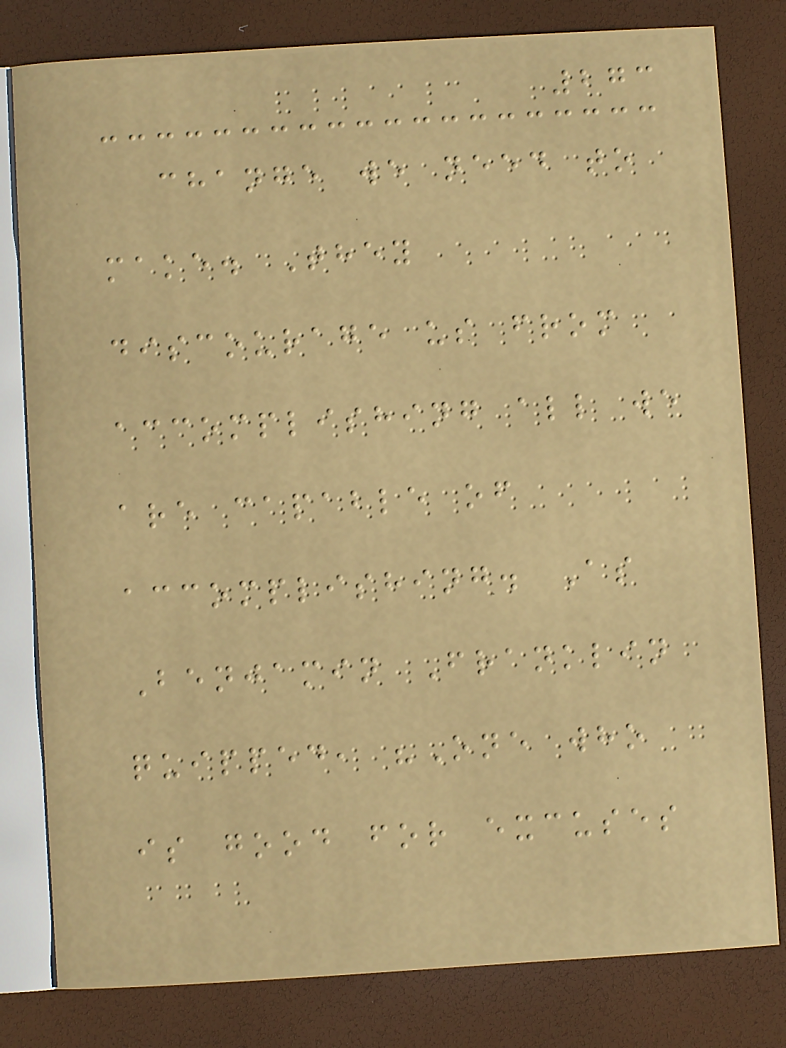273
change we need to
make. They
discourage us from
accomplishing all we
are capable of
accomplishing. As
Benjamin Franklin
quipped, "One who
is good for excuses
